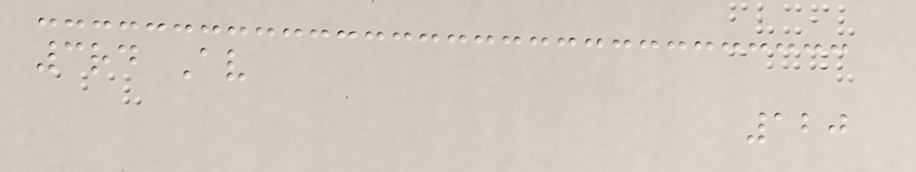3rd Av
120
